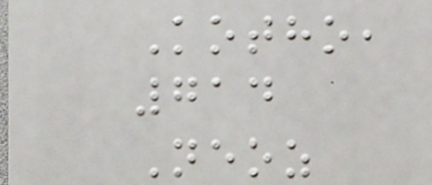Kotho,
714
Neoz
